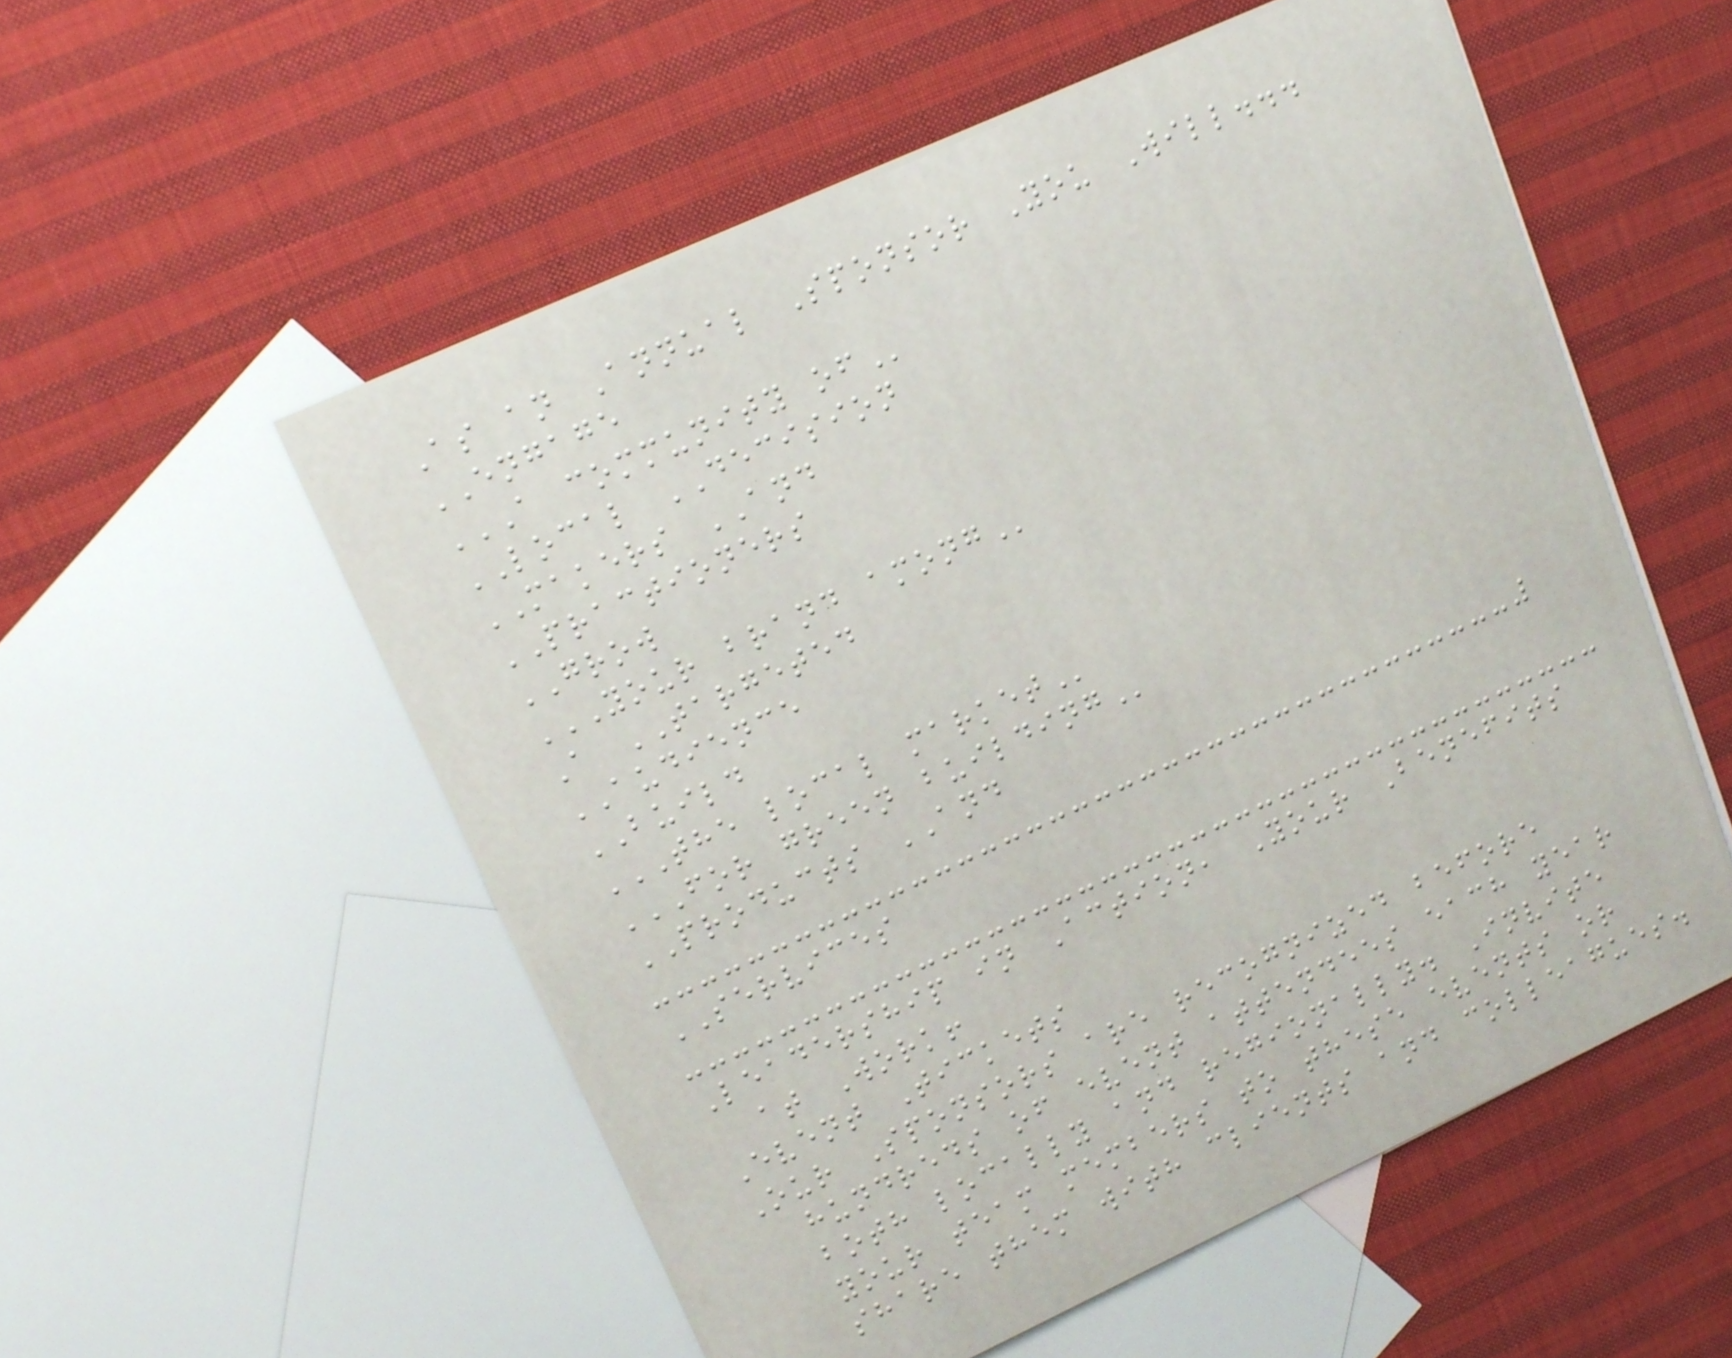As an Annual Sponsor You Will...
ENGAGE
A COMMUNITY OF
LOCAL DECISION
MAKERS AND
PRACTIONERS
GROW
YOUR BRAND AMONG
A TARGETED
AUDIENCE
BUILD
THE LOCAL MARKET
FOR GREEN BUILDING
PRODUCTS AND
SERVICES
Leadership in Action, Your Benefits
at Work!
Event Tickets
Our Sponsors are recognized before
hundreds of event attendees each year
both locally and regionally. Invite
your team members to these events or
share them with clients and colleagues.
